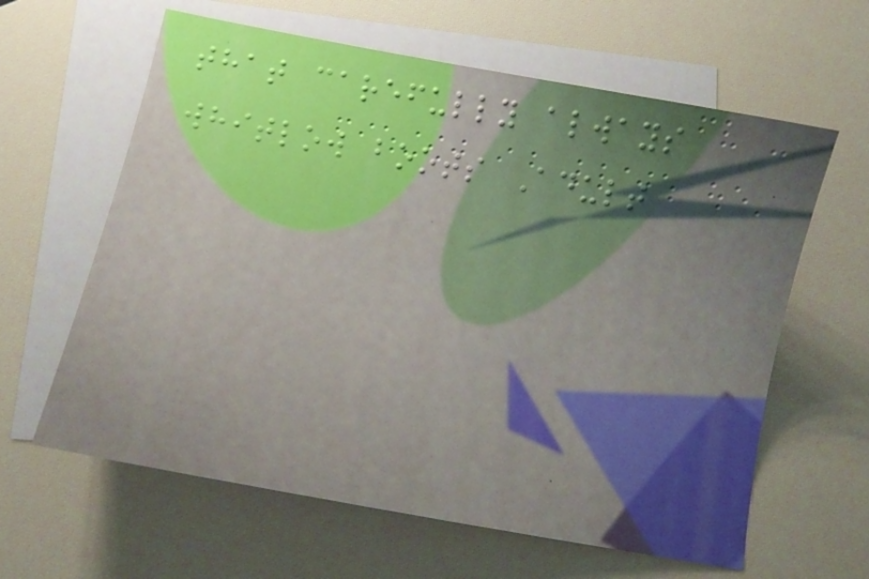that carefully always
whitlow boots Adult
